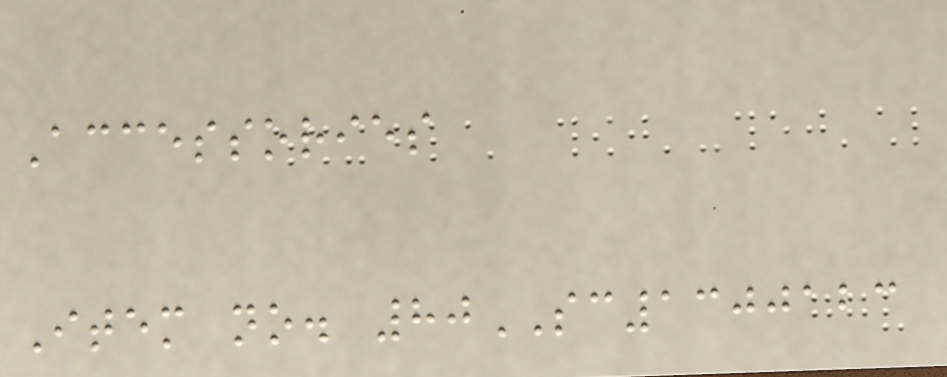Accessories
Item no. 80SC1300123
